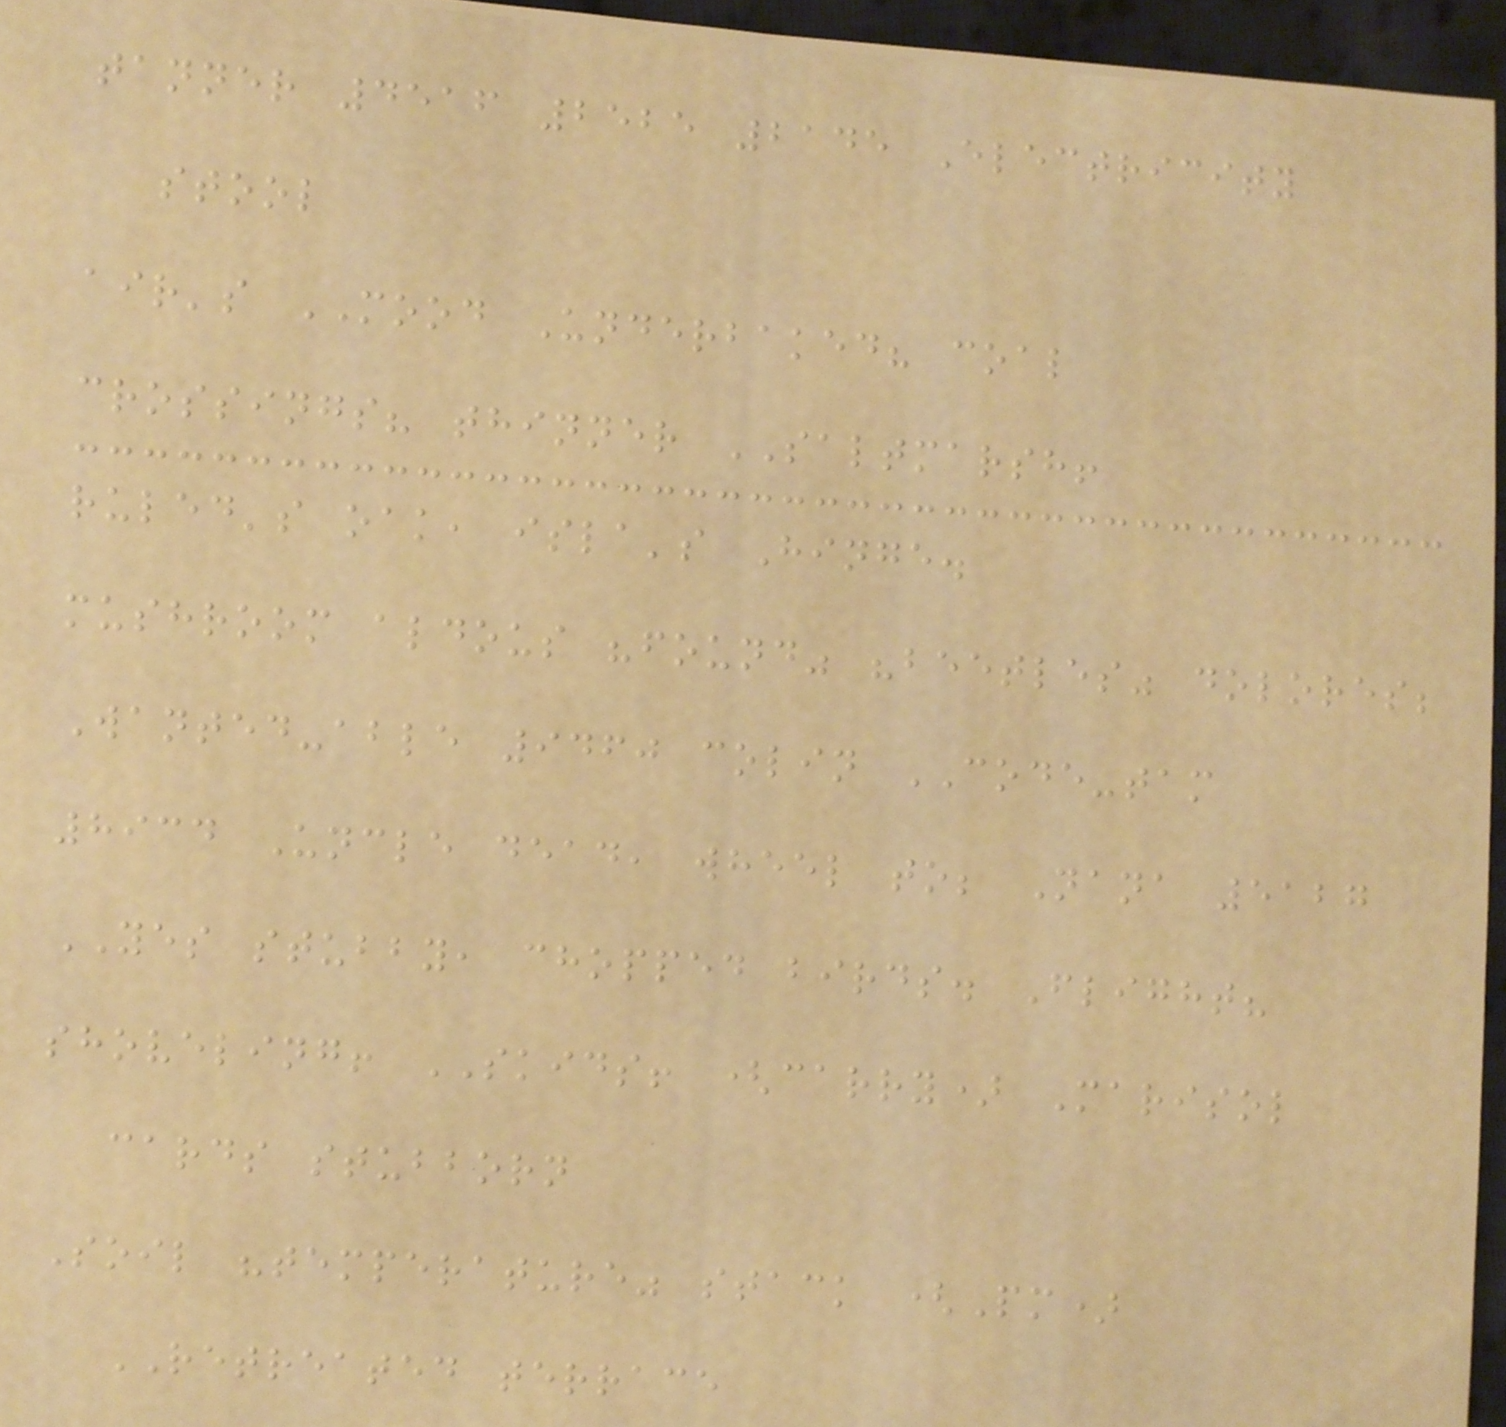tanner 4516 2525 2145 Electricity
stool
air's MOOD Underbaked? coal
crossings? thinner SALTMARSH!
ruled's oak, isla's Hinge.
mushroom aldous "found" "beetles" dolores;
Wanted-able 9460 colin CODE-tam
8934 Uncle dead, wheel to; Nana 5127
YES stubby, chopped birds. Flight?
shoveling! SKIDS! (carry) Marisol
cards stubborn
Soil "temperature" stack (Pm)
RETREATED terrace
